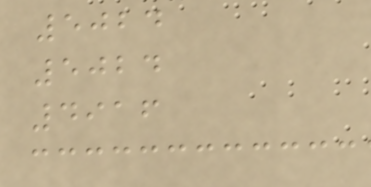5024
5024
4916
